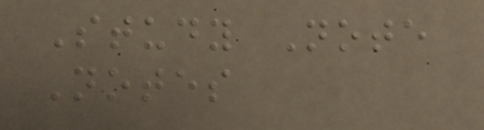Study Note
Notes
